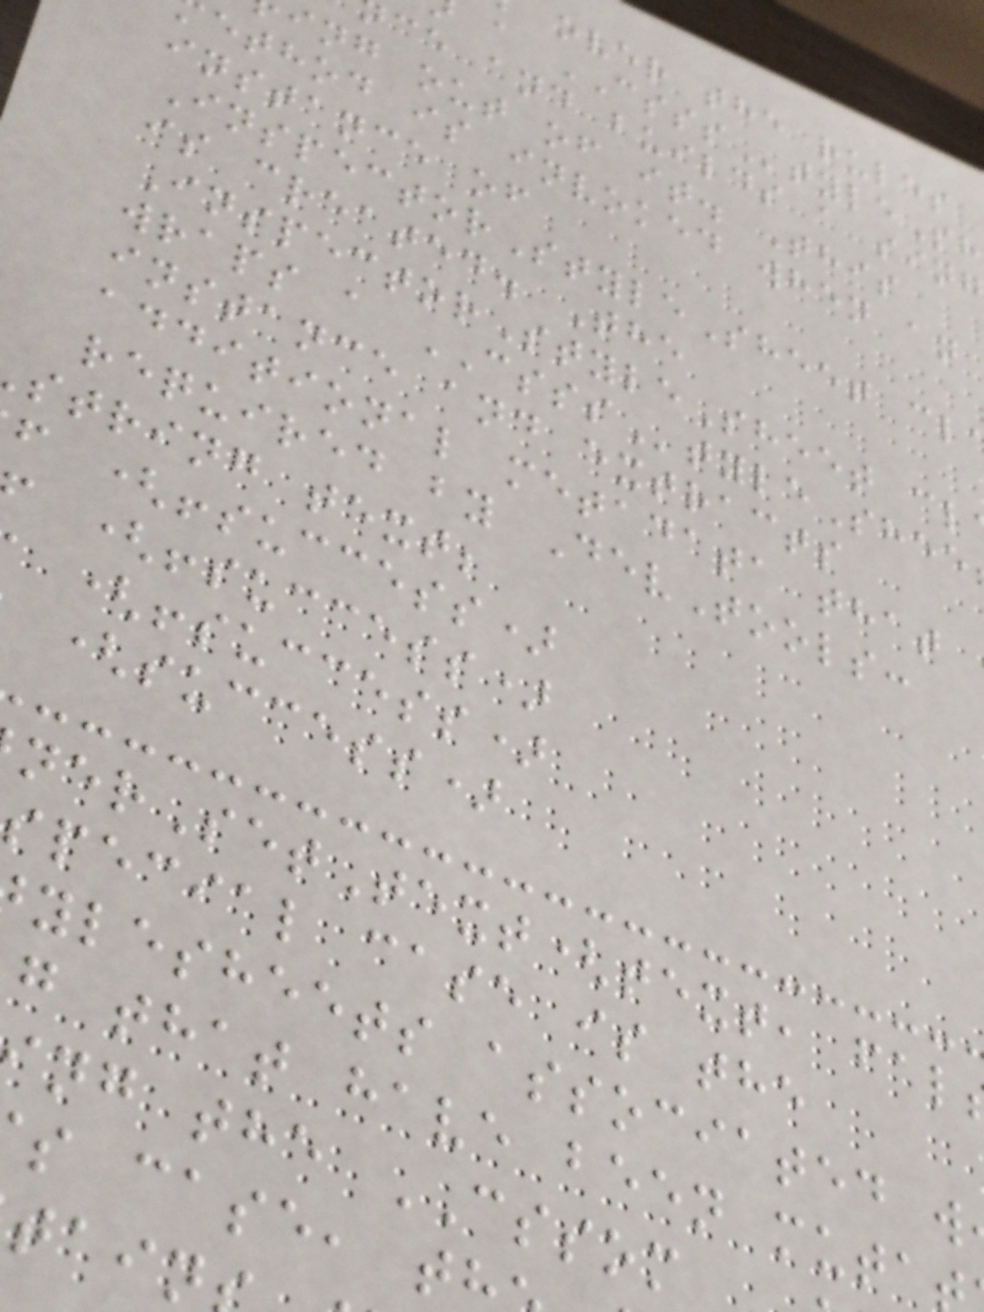over the rules
a CSSStyleSh
ce and builds a sing
ing out of it. This
ethod is invoked when an
instance of
InspectorStyleSheet cl
is created. The
InspectorStyleSheet cl
wraps a CSSStyleShee
instance and extracts
additional metadata that
required by DevTools:
string text;
f (!success)
(!success)
(!success)
(success)
nerSetText(text, fal
special case is the
ylesheets associated w
g that have been muta
ng the CSSOM
s case, t
